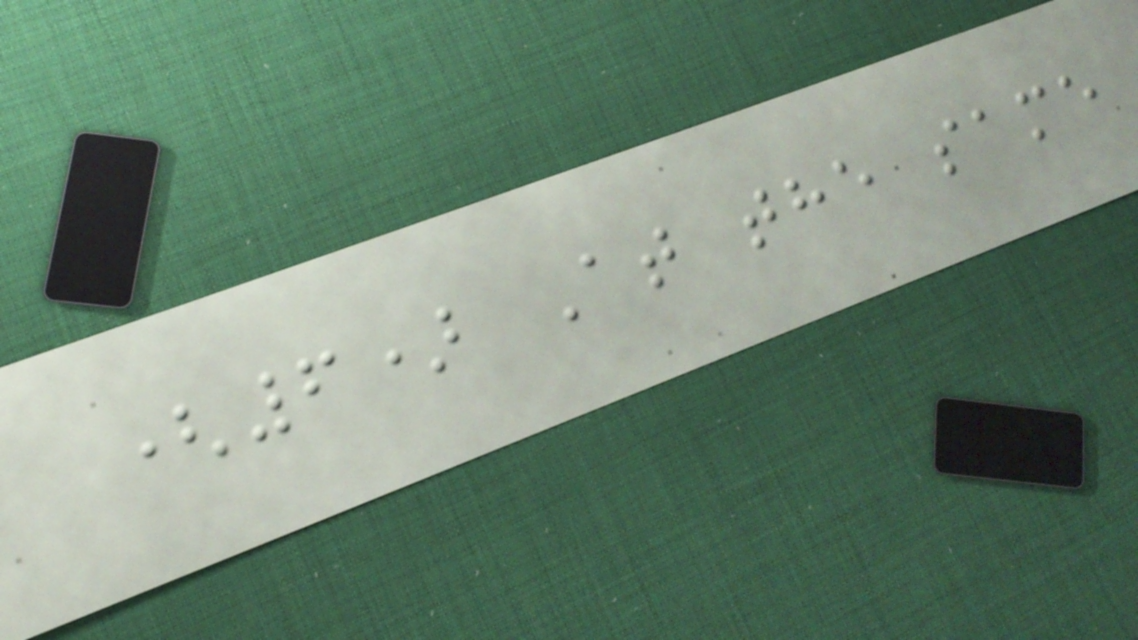(6) At the same
